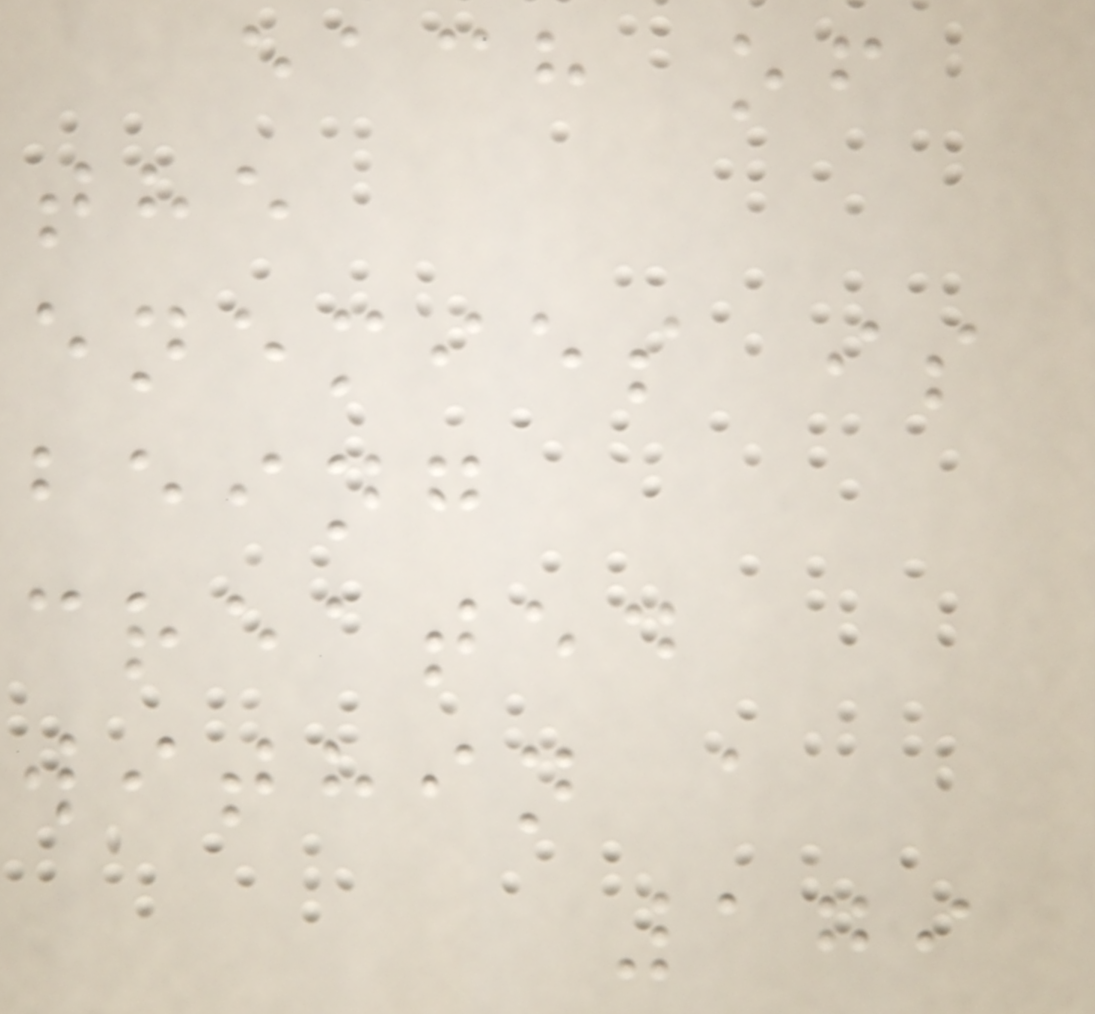each of
the
enemies is
being
created
within a
179
